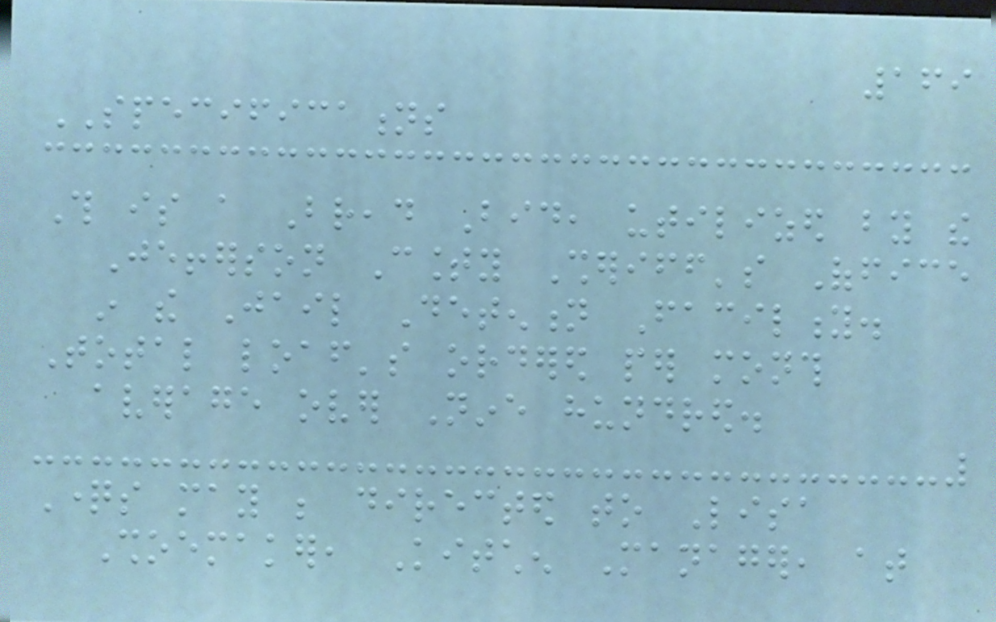169
SPECIFICATIONS
This is a Bread Bid, utilized by the
Jefferson County Sheriff's Office
in the Jail Detention Facility.
Total loaf's ordered per month
average over Nine hundred.
Questions may be directed to Lisa
Shoemaker, Kitchen Manager, at
